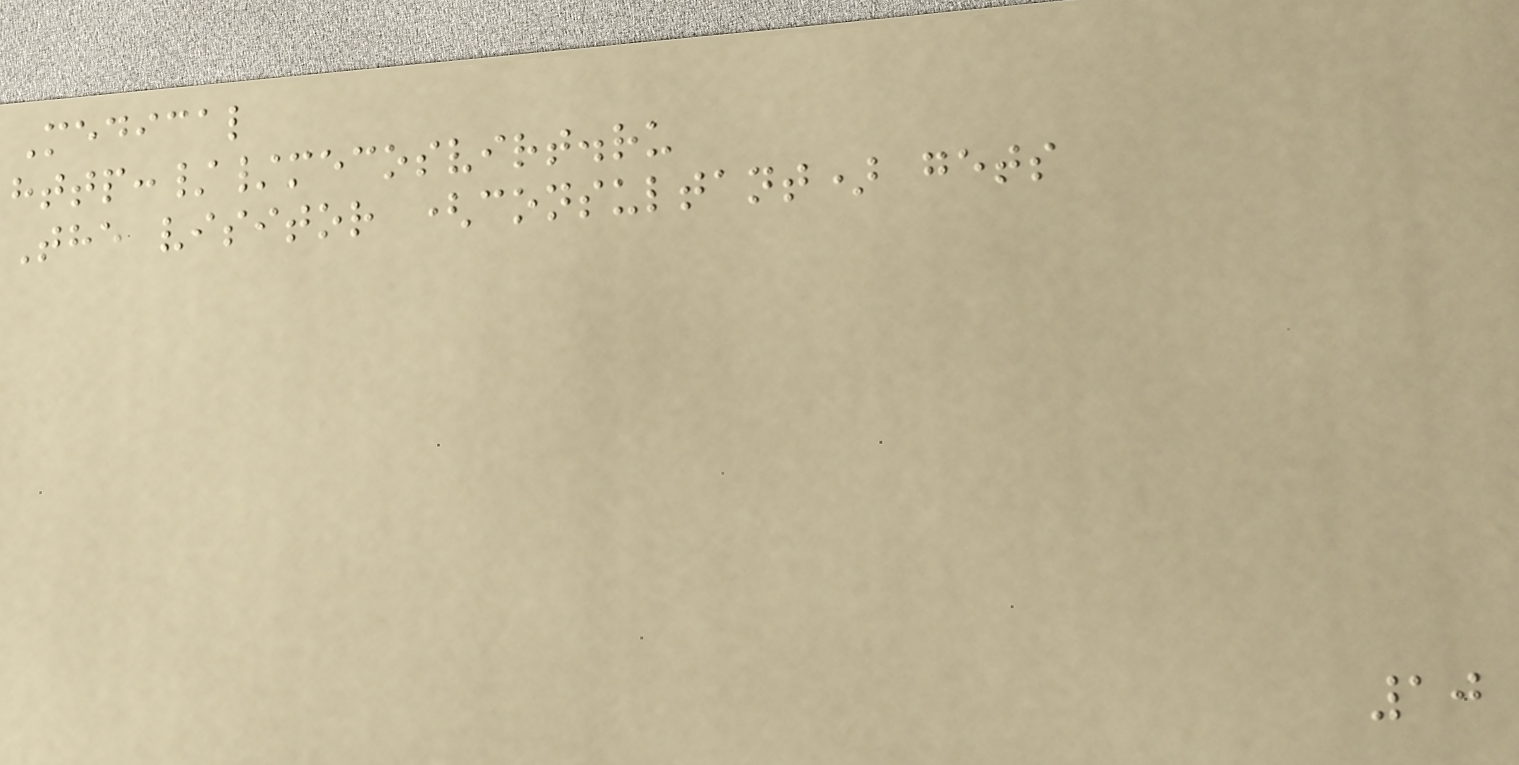Medical
http://mecosvirt.ru
The visitor (consultant) gets
10
